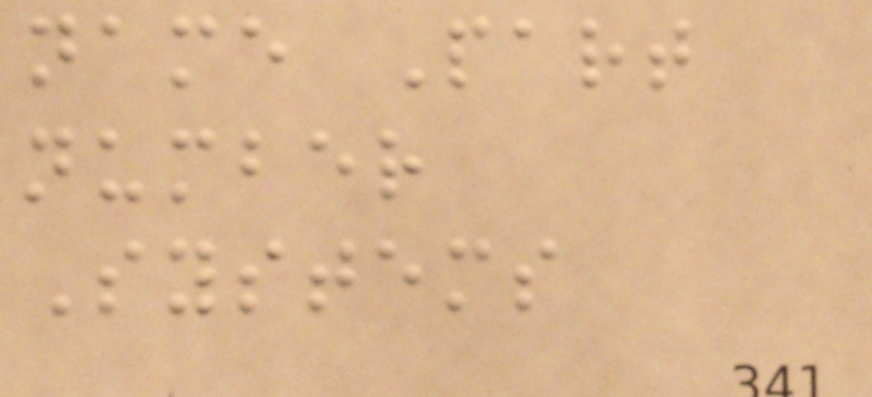name Part
number
Systems
